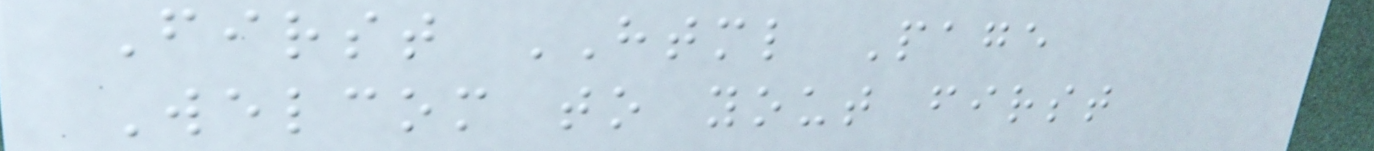First HTML Page
Welcom to yout first
